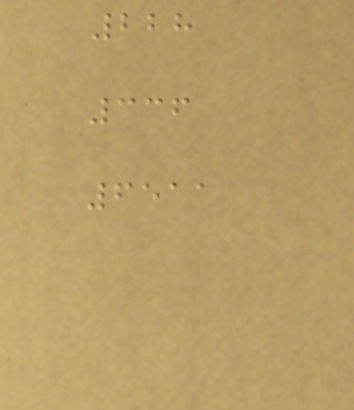228
336
6511
